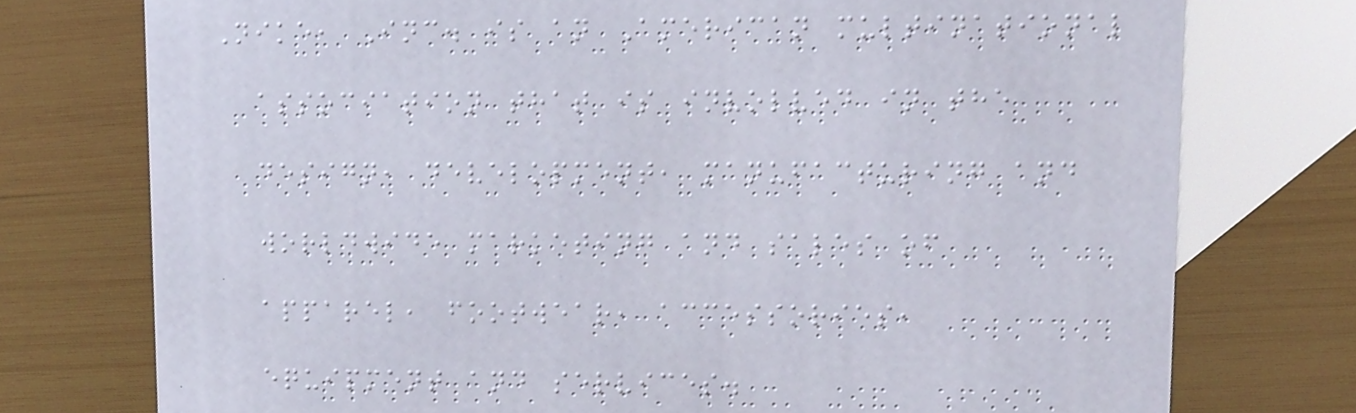Nike, Inc. is an American multinational
association that is involved in the
design, development, manufacturing and
worldwide marketing and sales of
apparel, footwear, accessories,
equipment and services.
